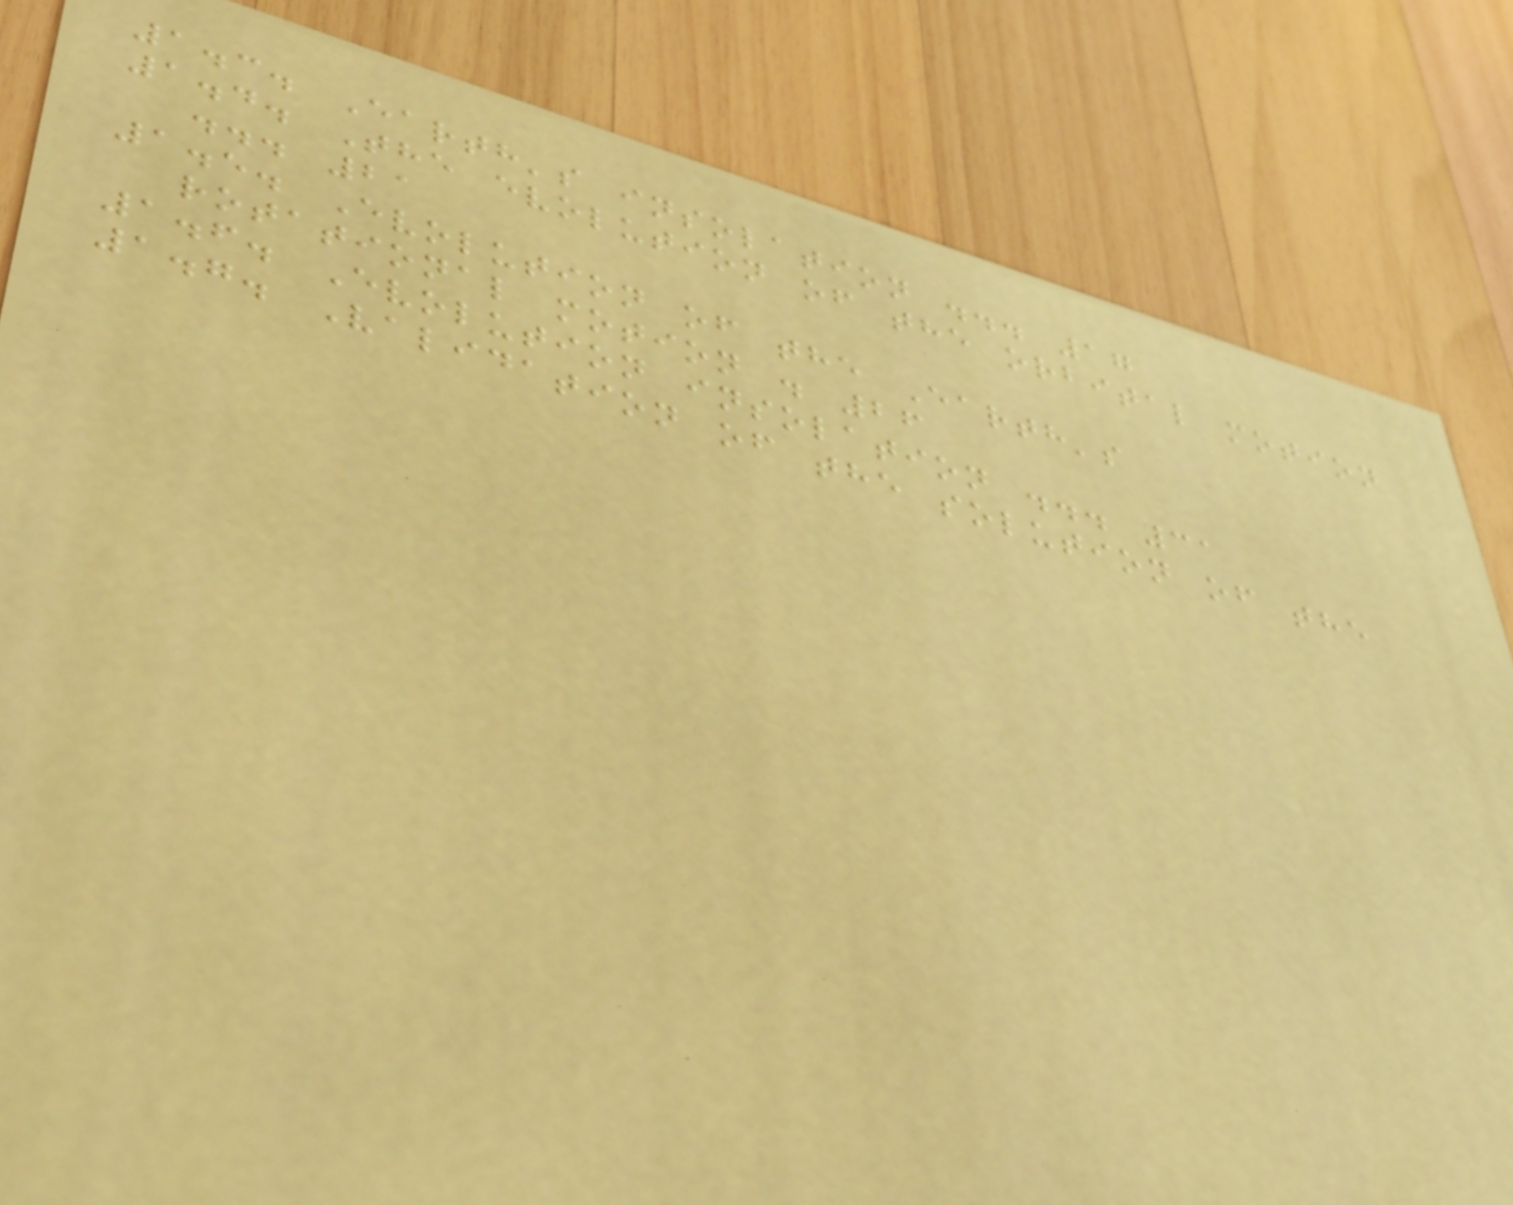1.3. Earth's insolation ... 17
1.4. The evolution of the orbital motion
... 21
1.5. Evolution of the Earth's
rotational motion . 26
1.6. Evolution insolation ... 31
1.7. Validation of the solution of the
